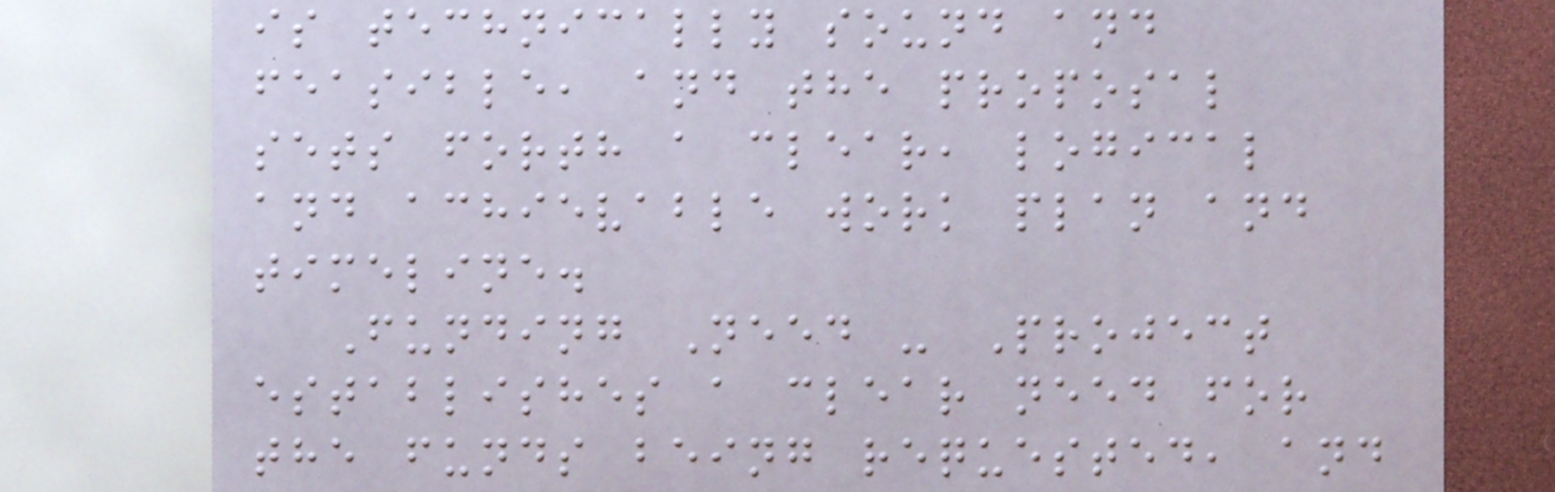is technically sound and
feasible, and the proposal
sets forth a clear, logical
and achievable work plan and
timeline.
Funding Need - Project
establishes a clear need for
the funds being requested, and
